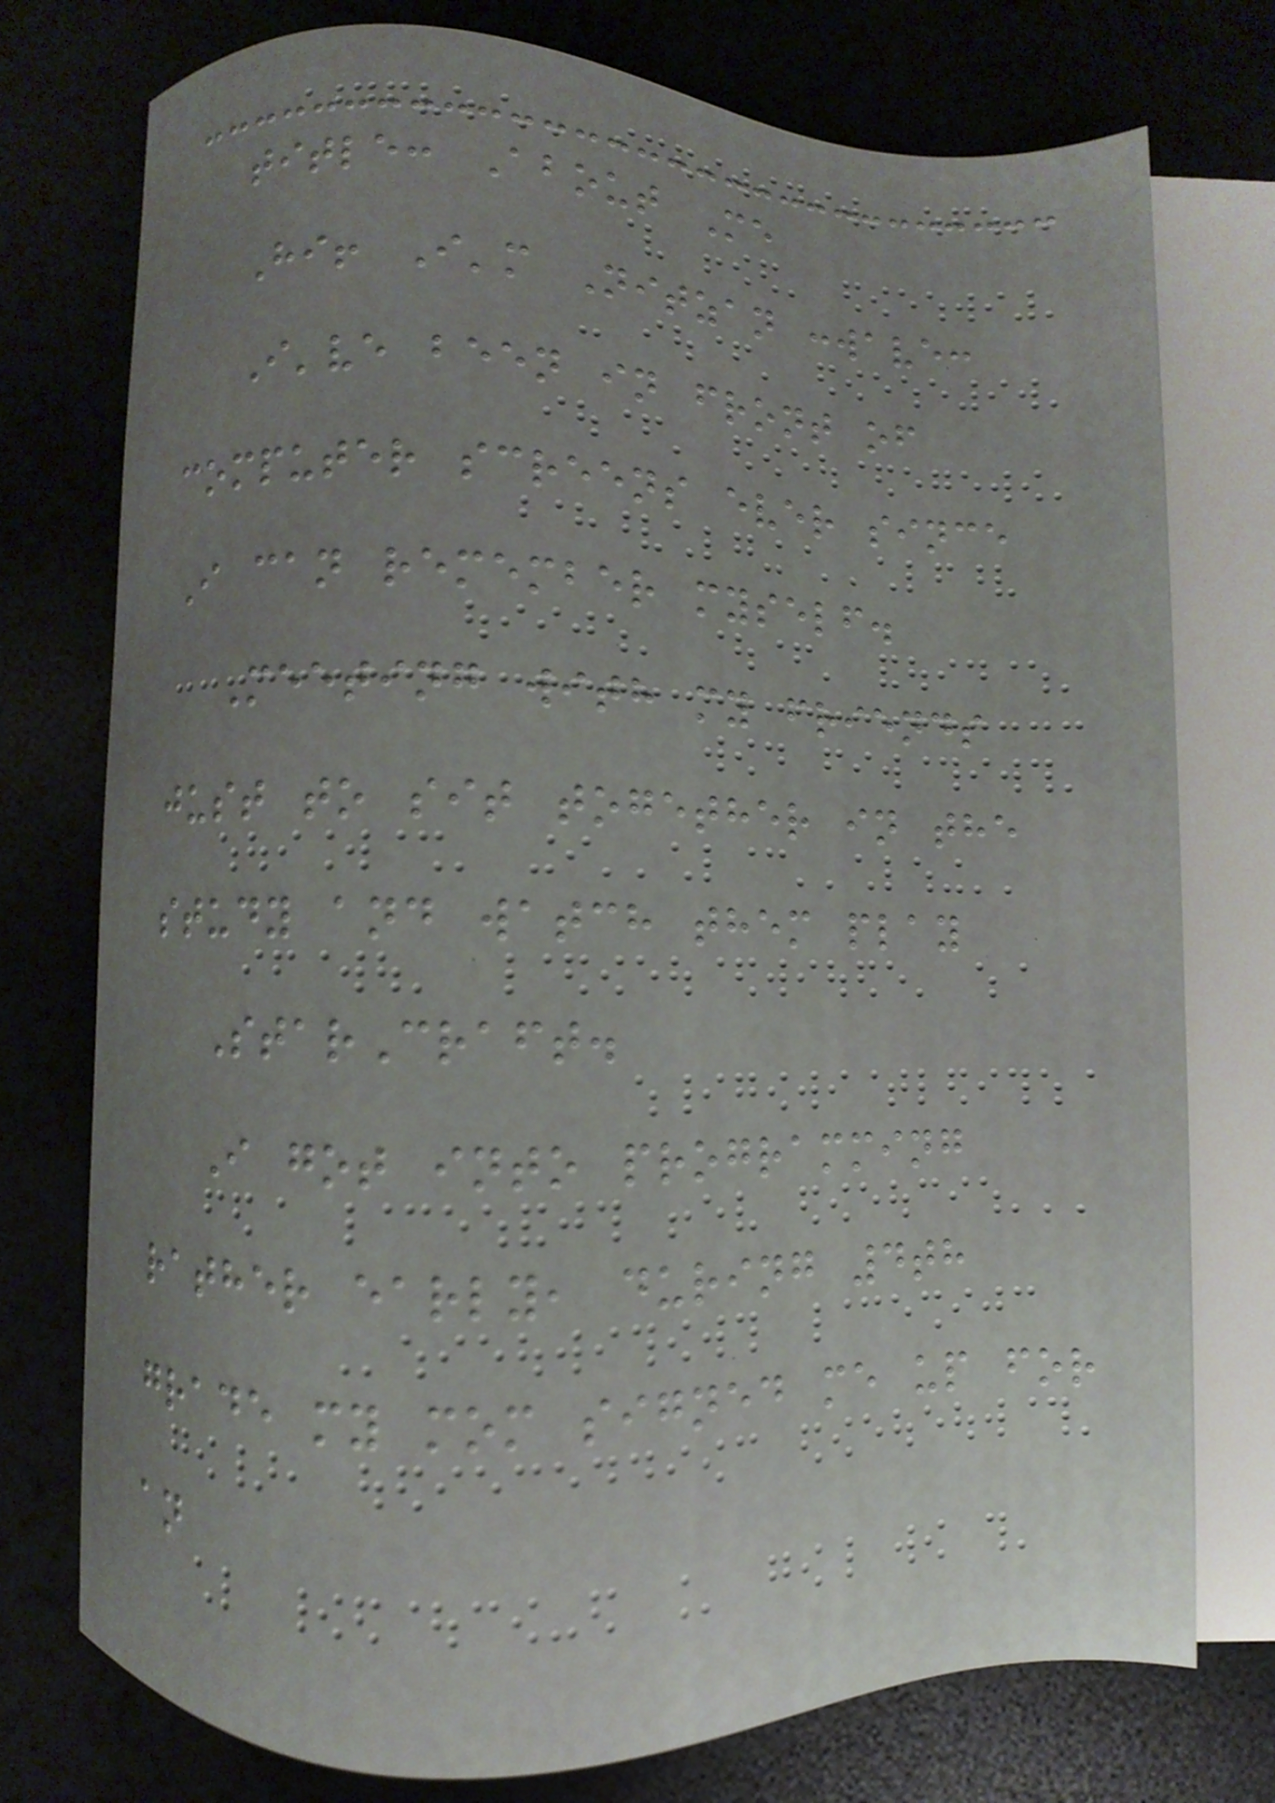title: About Me
Hi! I'm Nitzan :wave:
I've been in front of
computer screens ever since
I can remember myself.
Meeting with my friends
just to sit together in the
study and watch them play
StarCraft.
I got into programming
rather early, during 4th
grade my mom signed me up for
an
